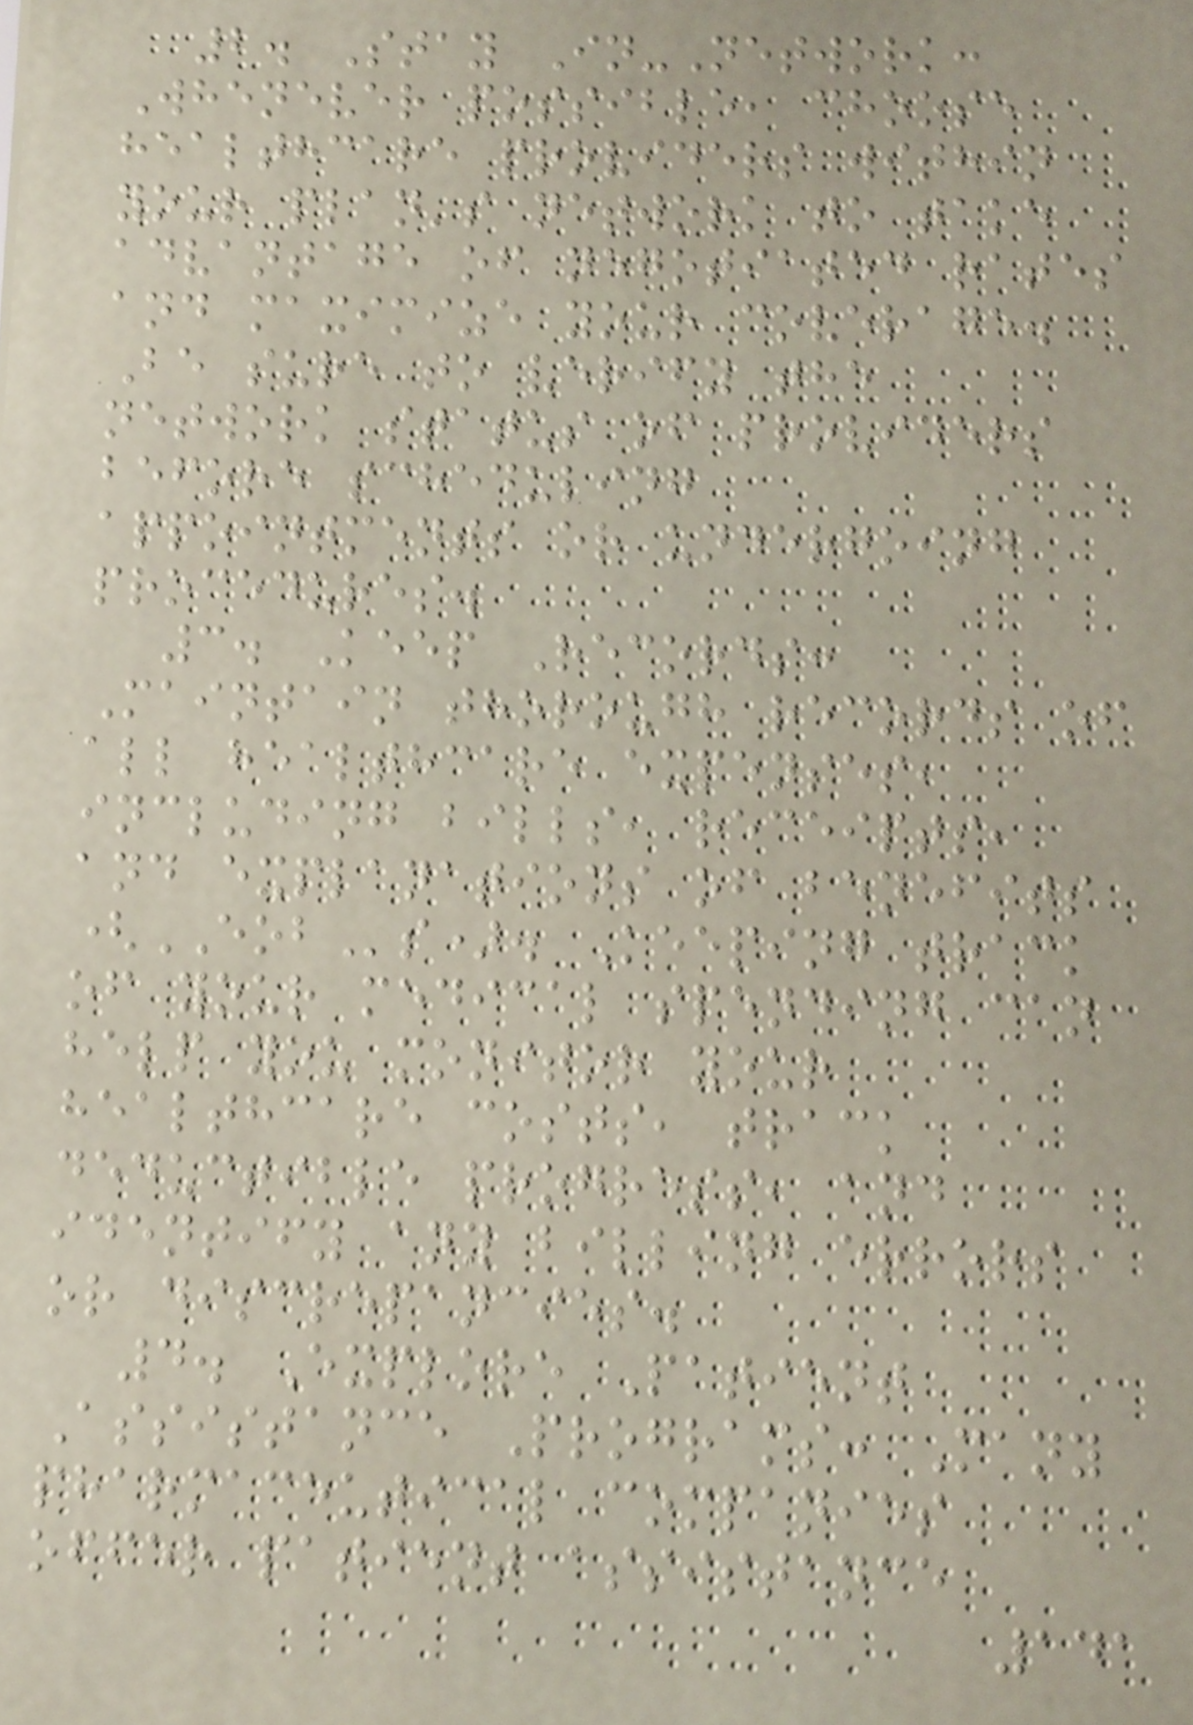2. Stay In-Network:
Whenever possible, choose
healthcare providers within
your plan's network to take
advantage of negotiated rates
and maximize your coverage.
Be sure to verify the
network status of providers
before scheduling
appointments or undergoing
procedures.
3. Keep Records:
Maintain thorough records of
all healthcare expenses,
including bills, receipts,
and explanations of benefits
(EOBs). Keeping track
of your medical spending can
help you monitor your
healthcare costs, track
deductible progress, and
identify any billing errors
or discrepancies.
4. Explore Patient
Assistance Programs: Many
pharmaceutical companies
offer patient assistance
141
